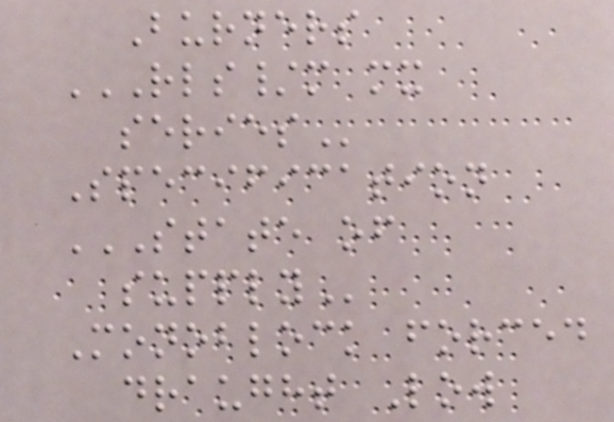Burners
RLS/M MX
SERIES
Specification
STATE OF
SUPPLY
Monoblock forced
draught Low
